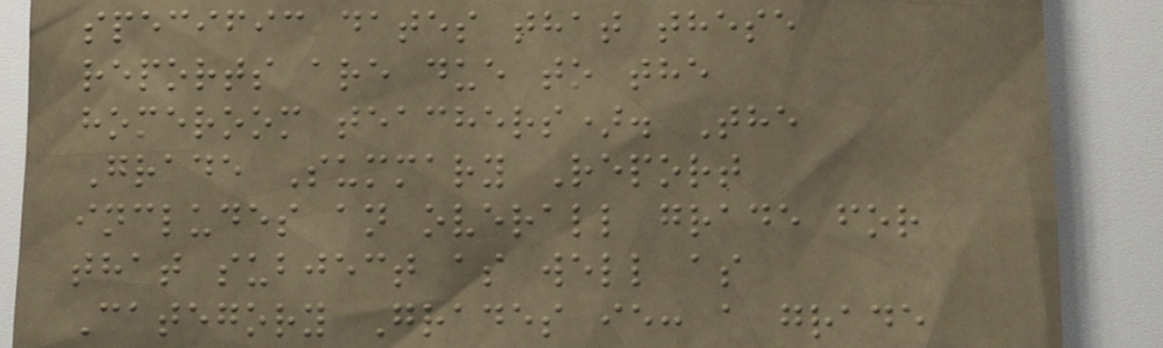specific dates that these
reports are due to the
homeroom teachers). The
Grade Summary Report
includes an overall grade for
that subject as well as
Category Grades ie: a grade
